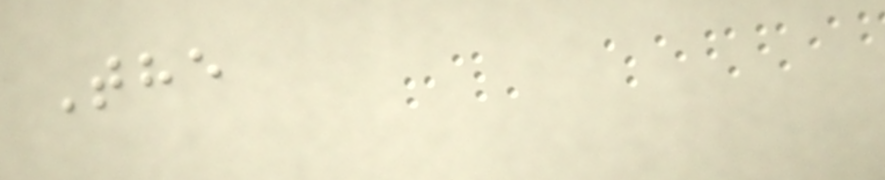The
